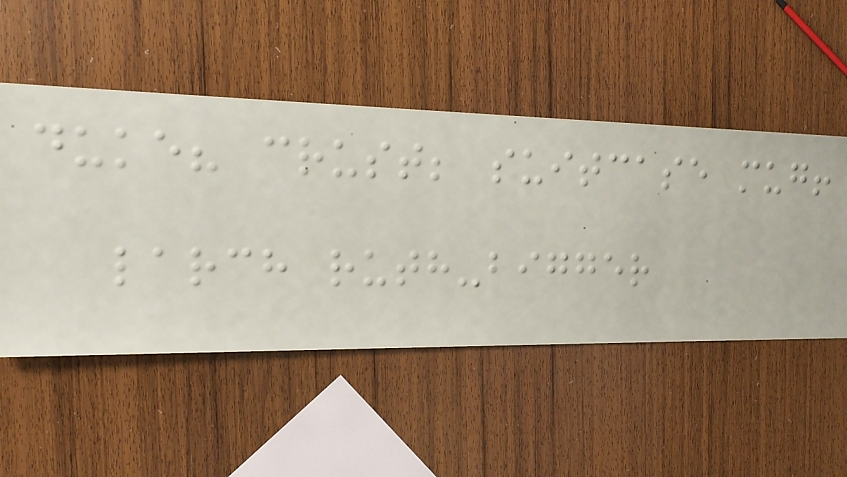duke? crust; suitcase mug!
larch ruth-bigger
